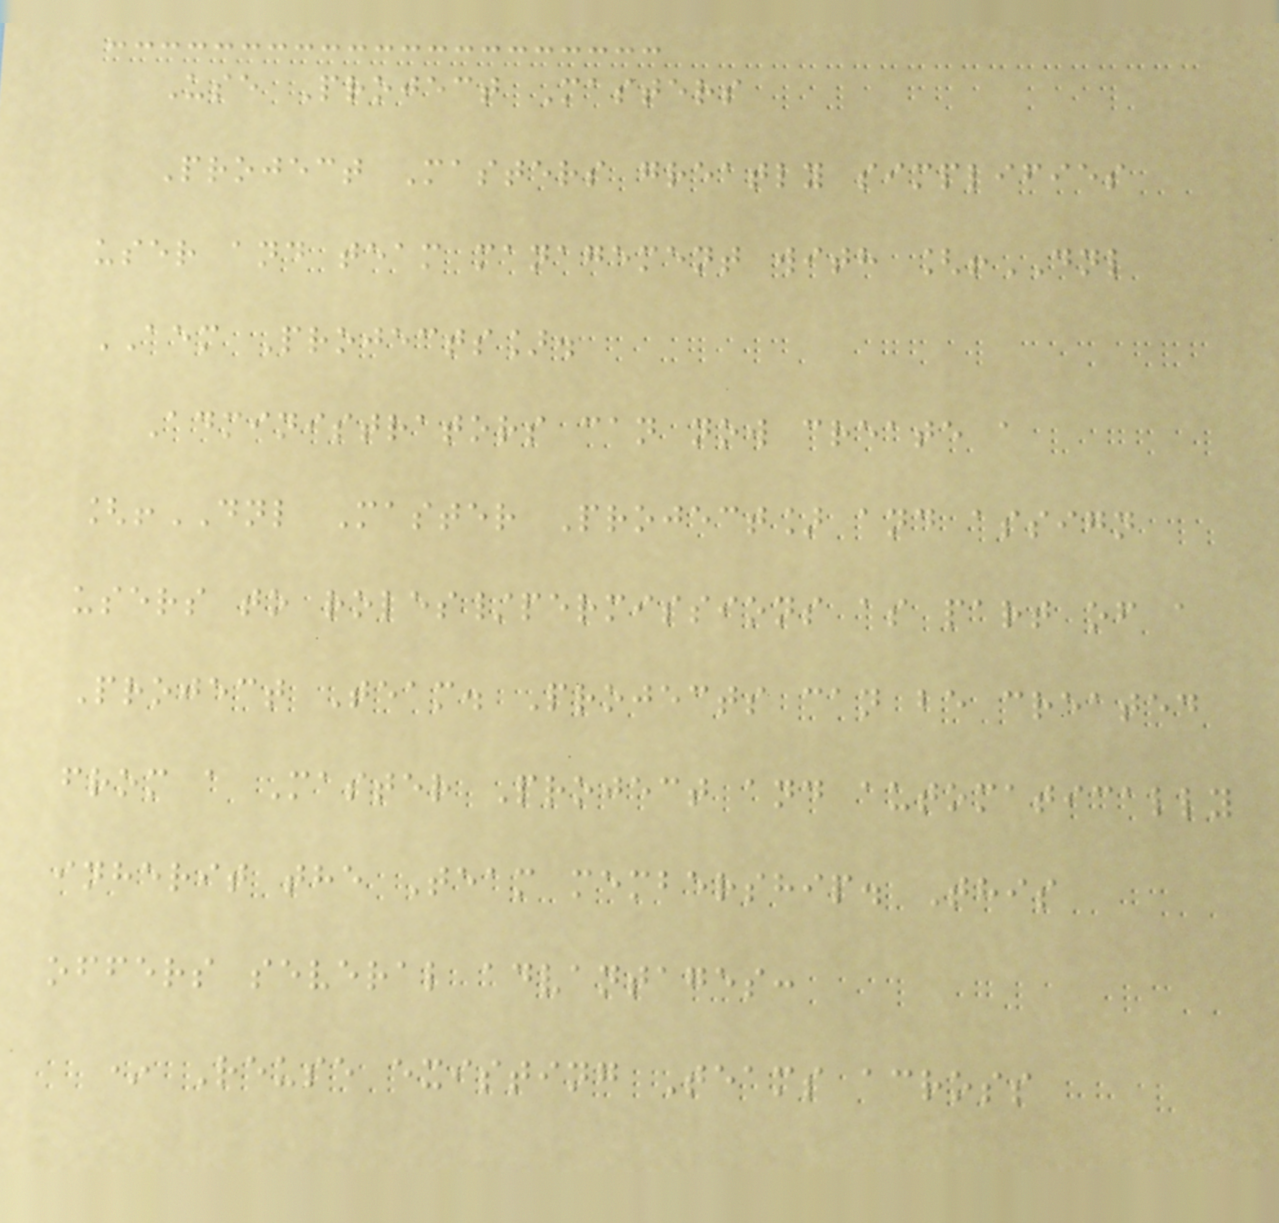Use Project Masters
Project Masters greatly simplifies
user and team management with [!DNL
AEM Projects].
Administrators can now create a
[!DNL Master Project] and assign
users to roles/permissions as part of a
Project Team. Projects can be created
from a Master Project and automatically
inherit the Team membership. This
offers several advantages:
* Reuse existing Teams across
